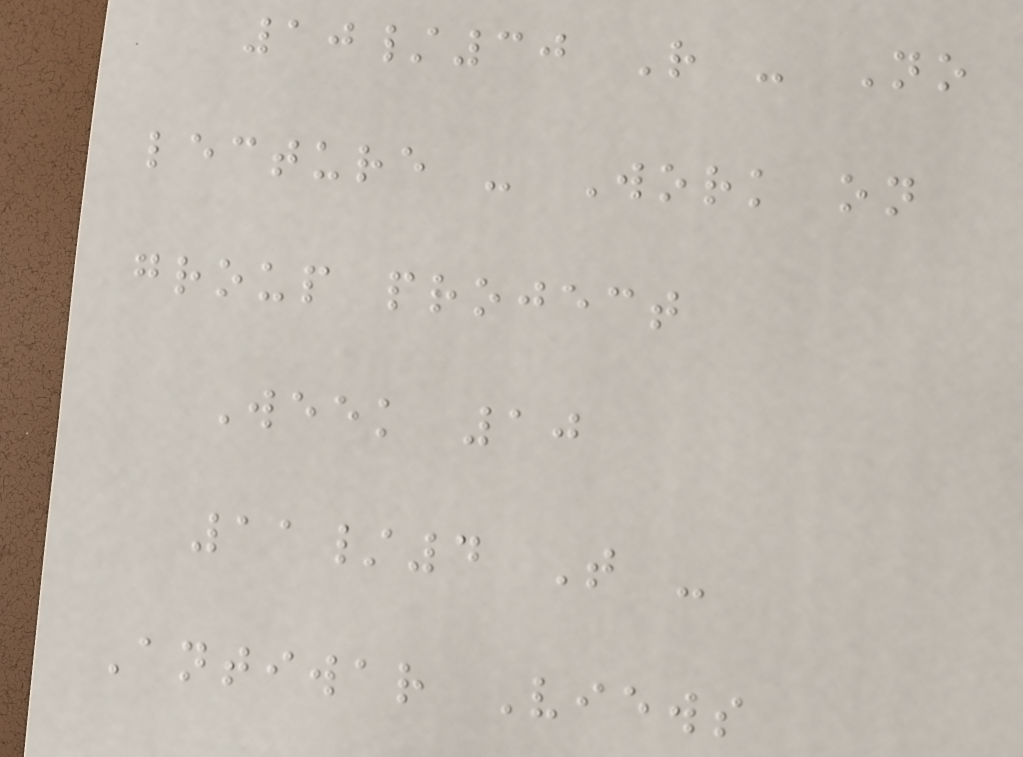10/30 R - No
lecture - Work on
group project
Week 10
11/4 T -
Antiwar Views
